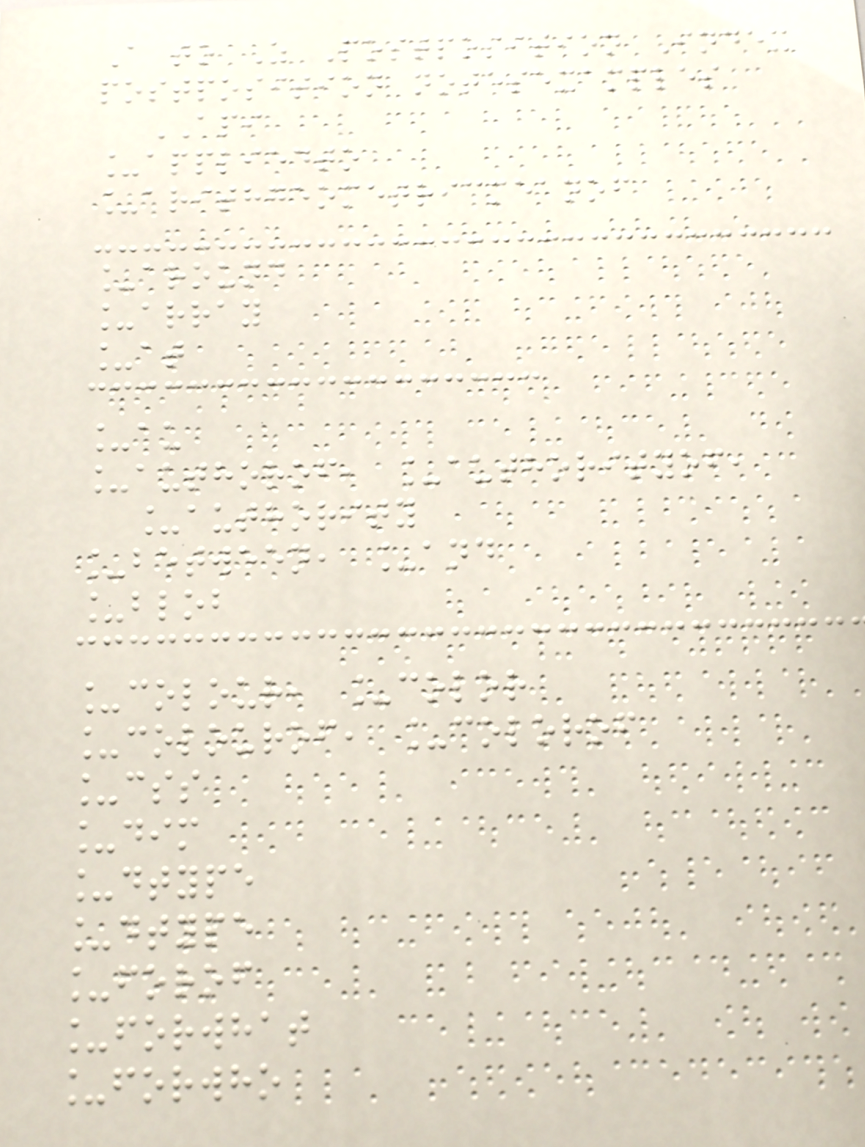A to Z Postposition Index
postposition notesexamples
API
_appliedto
_arithgeometricmeanof
_around
_array
_at
_au
_authorof, _authorityof,
_authority
_between, _and
_blob
_colour, _color
_colourof, _colorof
_css
_dim
_dtype
_dtype
_forof
_forwhat
_forwho
